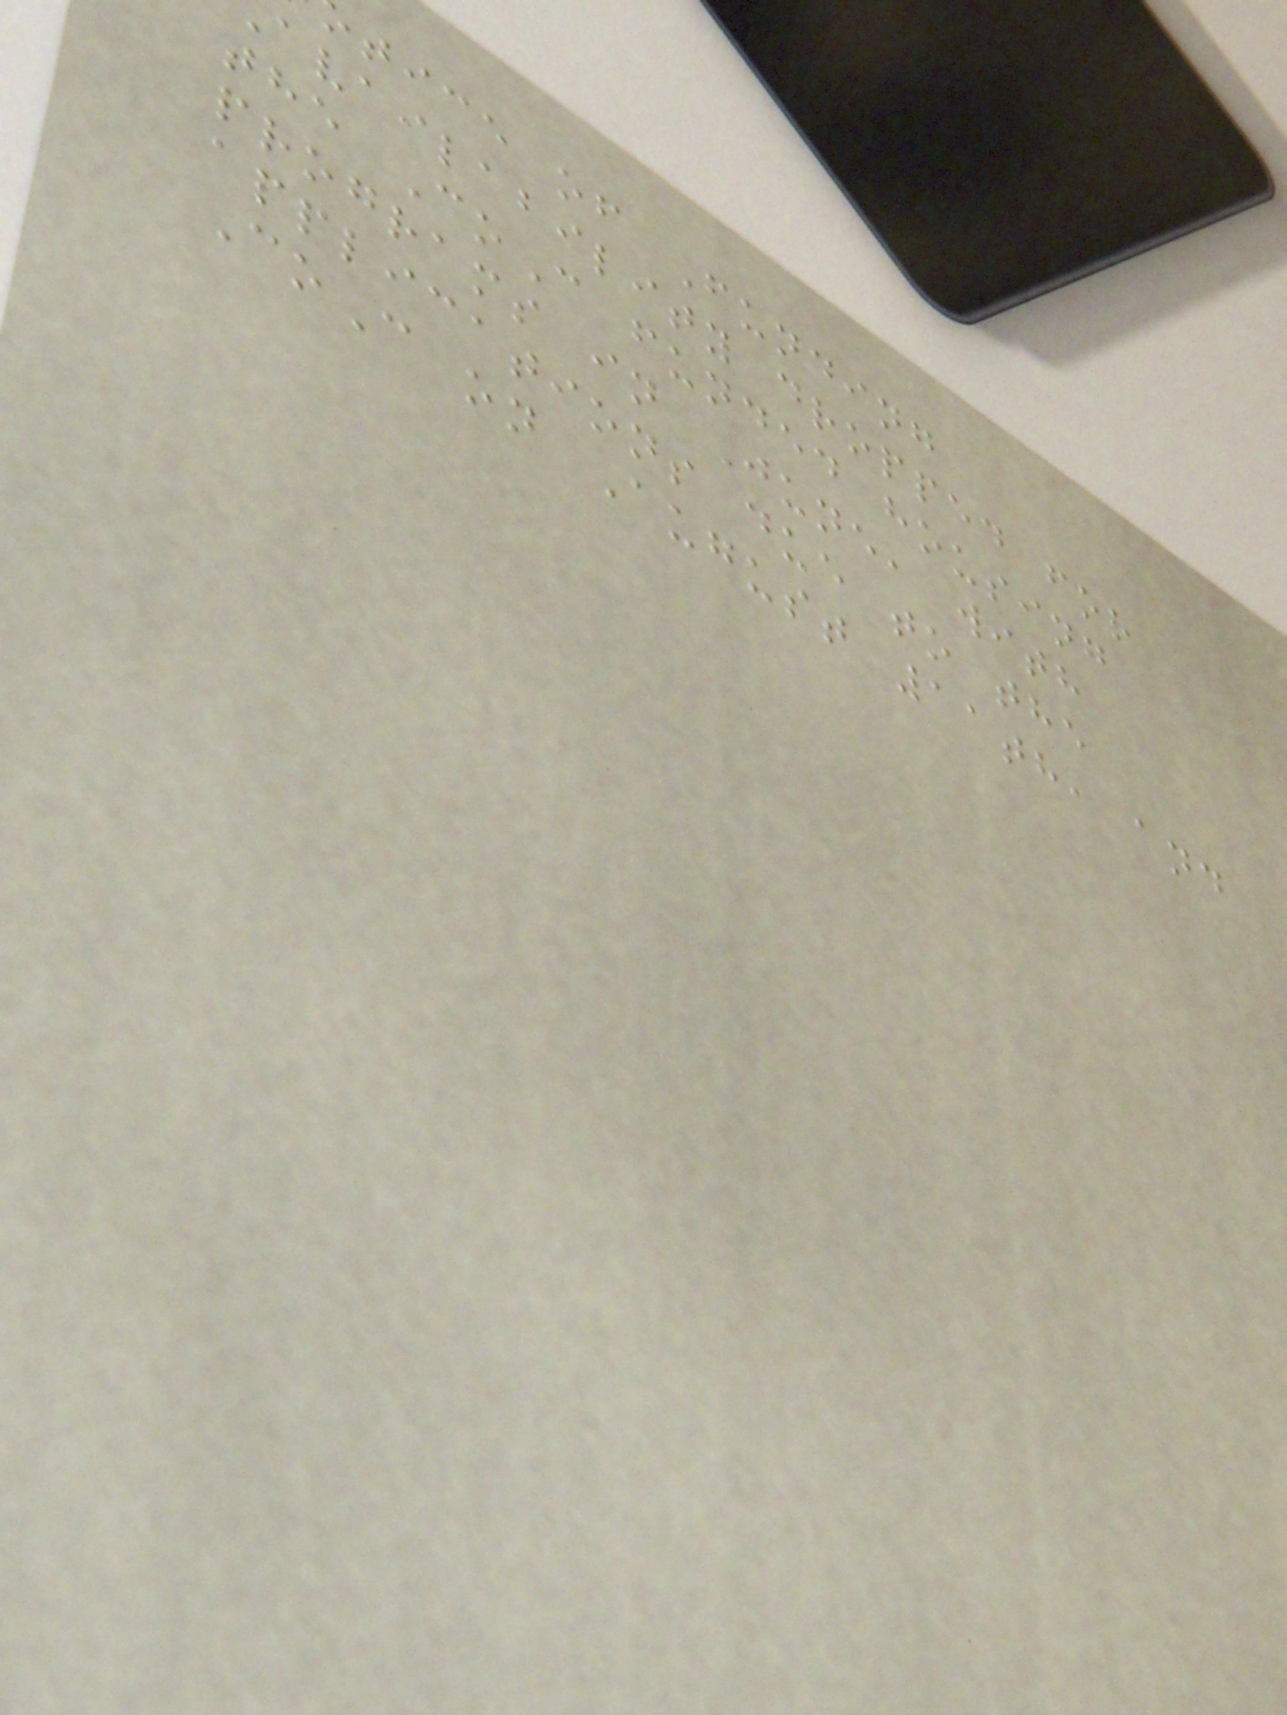tice of Funding
availability dropped for
the CoC funded housing
programs in June, with
applications due to the
CoC on August 11th, and
